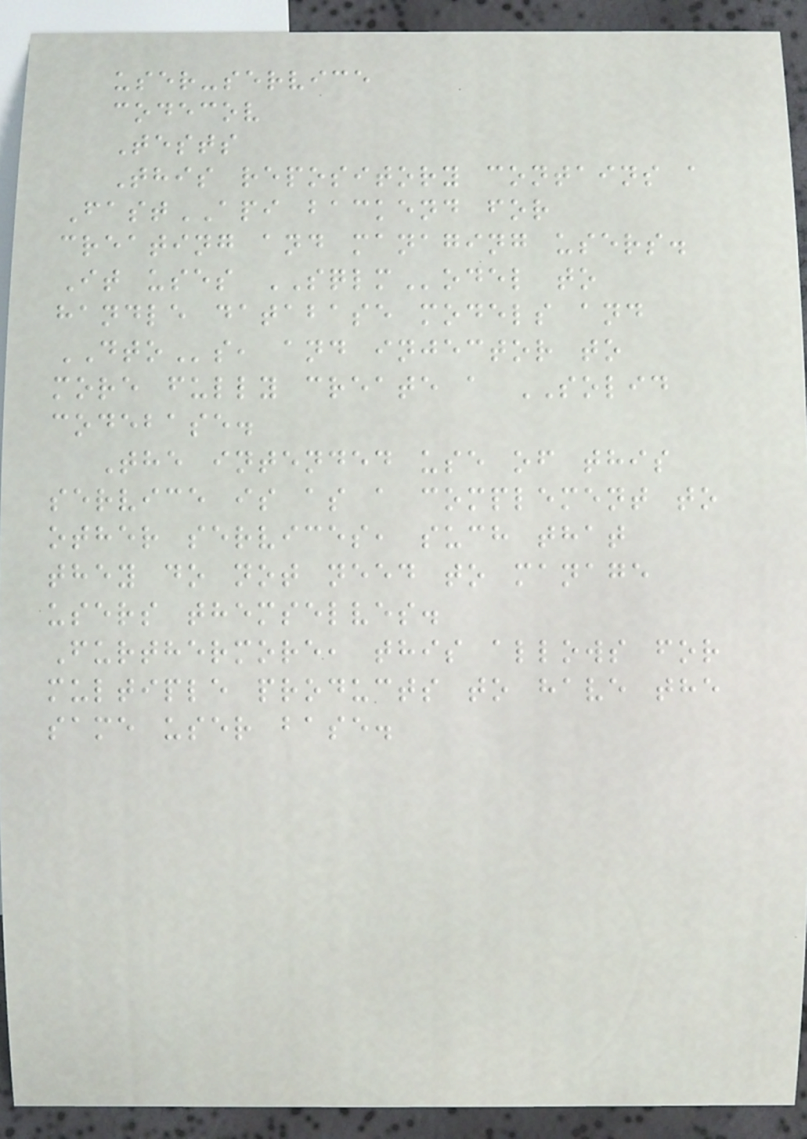user-service
codecov
Tests
This repository contains a
FastAPI backend for
creating and managing users.
It uses SQLModel to
handle database models and
DTOs, and injector to
more fully create a SOLID
codebase.
The intended use of this
service is as a complement to
other services, such that
they do not need to manage
users themselves.
Furthermore, this allows for
multiple products to have the
same user base.
